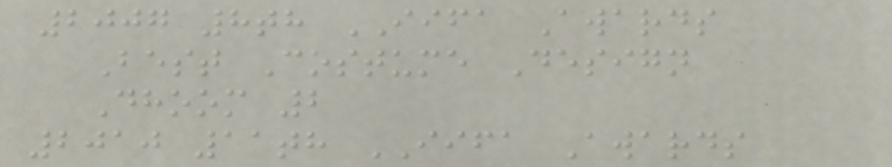2007 8th IIFA Awards
Best Costume Design
Dhoom 2
2010 11th IIFA Awards
